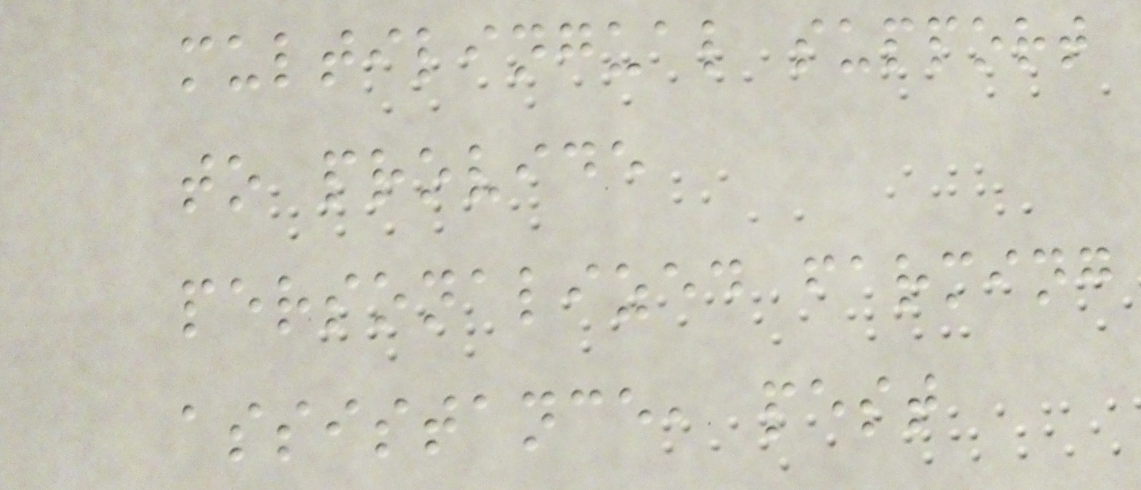multilingual support
to provide
personalized farming
assistance, pest
